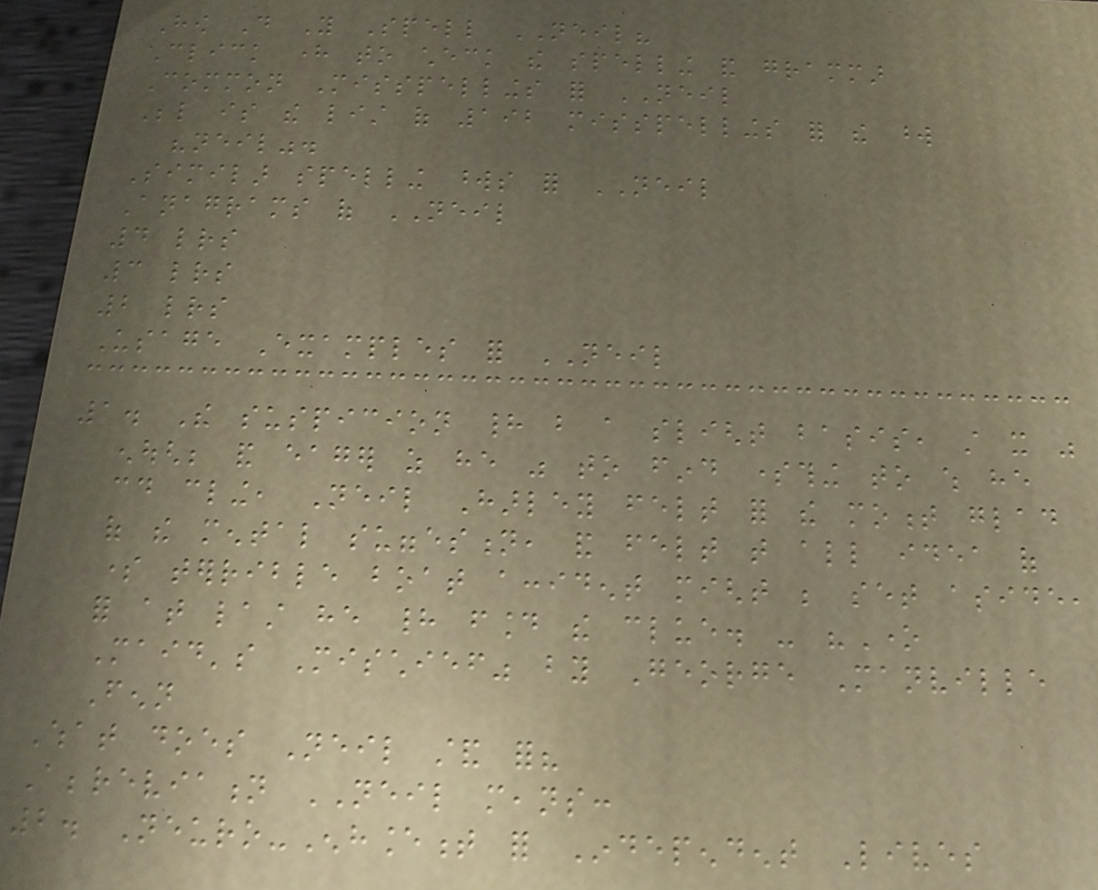How Do You Spell NEIL?
Click here to check the spelling and grammar
Common Misspellings for NEIL
Below is the list of 192 misspellings for the word
"neil".
Similar spelling words for NEIL
Anagrams of NEIL
4 letters
3 letters
2 letters
Usage Examples for NEIL
1. The suspicion had but a slight basis, still it was
enough; and eager as he was to find something to which he
could cling, Neil Harley felt for the moment glad
of the mental suggestion, and felt that all idea of
some terrible boat accident might be set aside,
for at last he had found the clue. - "One
Maid's Mischief" by George Manville
Fenn
What does Neil stand for?
Abbreviation NEIL means:
2. Neuro-Enhancement for Independent Lives
